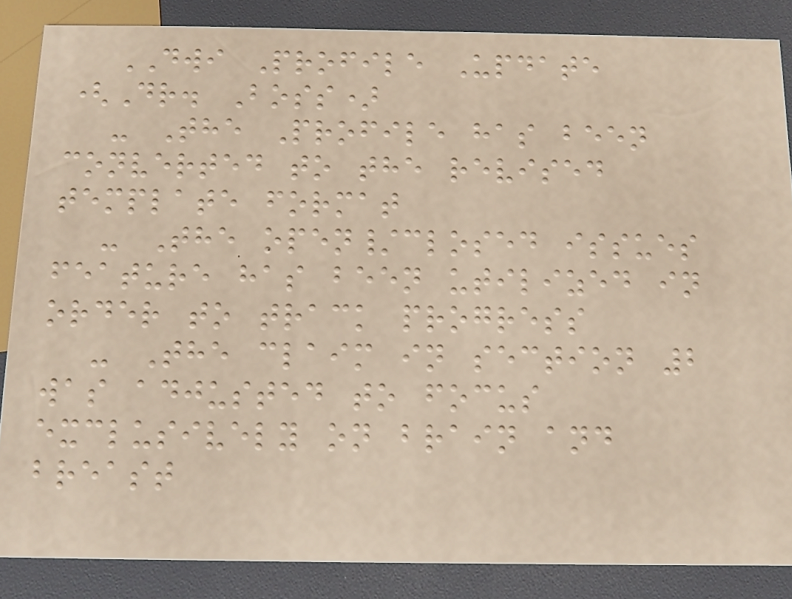DWI Profile Update
(Dr. Boss)
- The Profile has been
converted to the revised
template format
- The open/closed issues
feature has been utilized in
order to track progress
- The claim in section 2
was adjusted to focus
exclusively on brain and
breast
